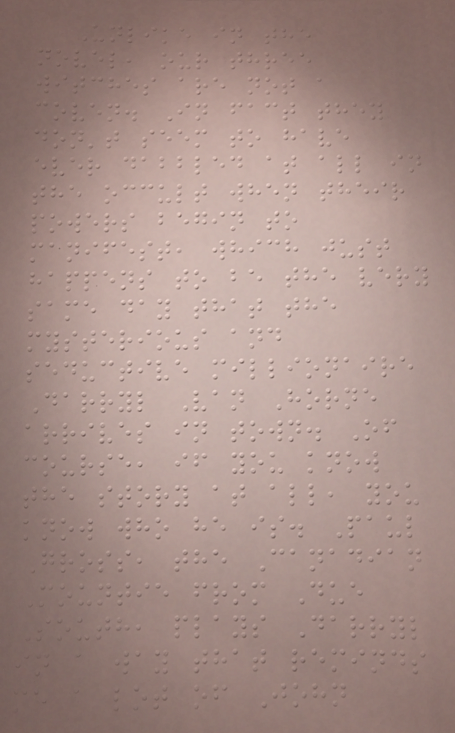Unlike in the
novel, our three
witches are not a
coven. In fact they
don't seem to have
ever dabbled at all in
the occult when their
powers begin to
manifest, which just
happens to be the very
same day that the
mysterious and
seductive millionaire
Darryl Van Horne
arrives in town. Of
course, if you know
the story at all, you
know who he is. Paul
Gross, the Canadian
Mountie from Due
South, plays Darryl
in a way that reminds
me a lot of John
